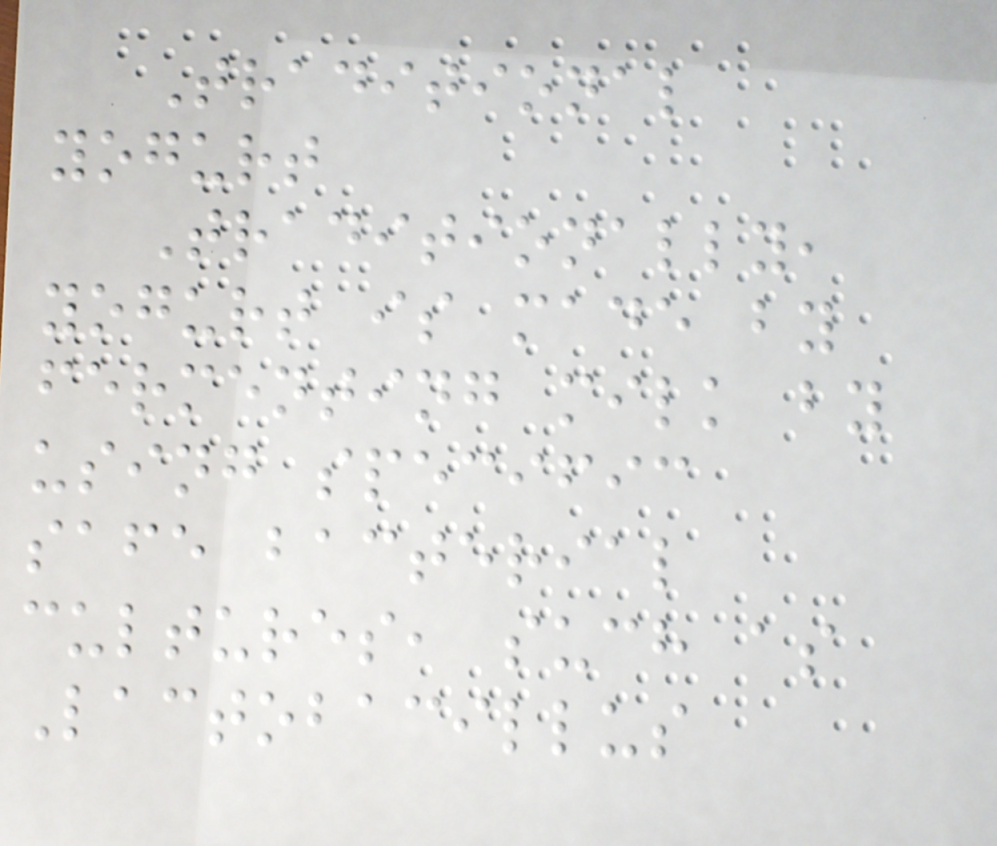Traditional
yogurt
Traditionally,
yogurt is made by
fermenting milk by
using specific
safe bacterial
cultures, such as
Lactobacillus
